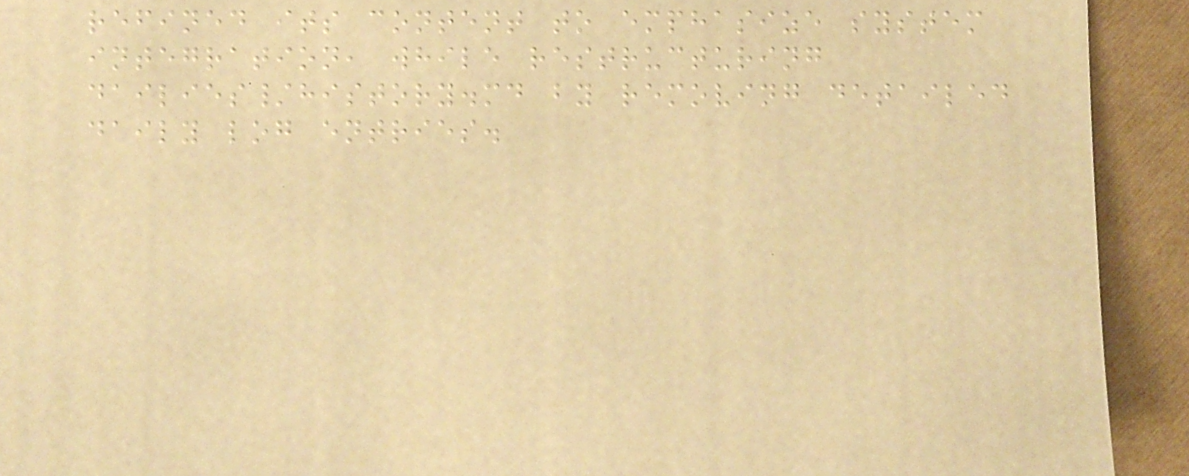refined its content to emphasize system
integration, while restructuring
dailies/history.md by removing detailed
daily log entries.
